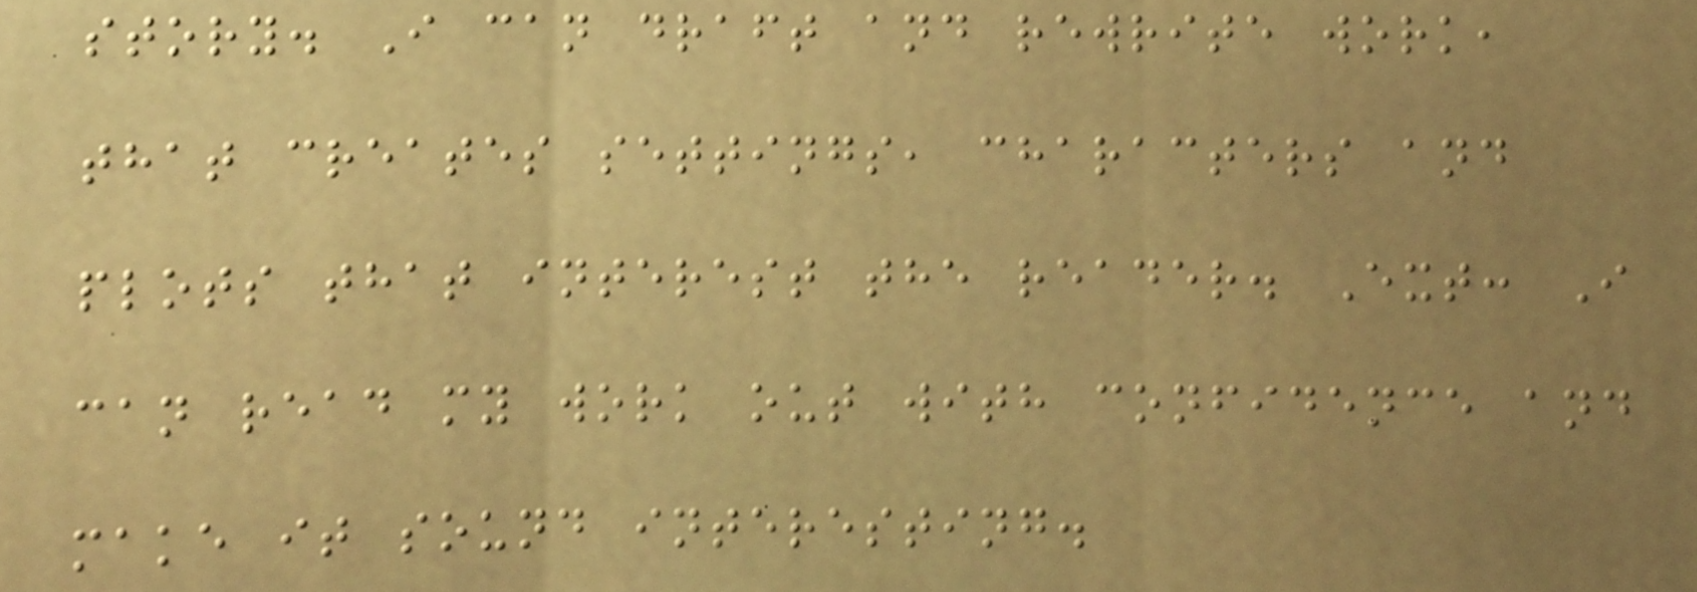story. I can draft and rewrite work,
that creates settings, characters and
plots that interest the reader. Ext: I
can read my work out with confidence and
make it sound interesting.
